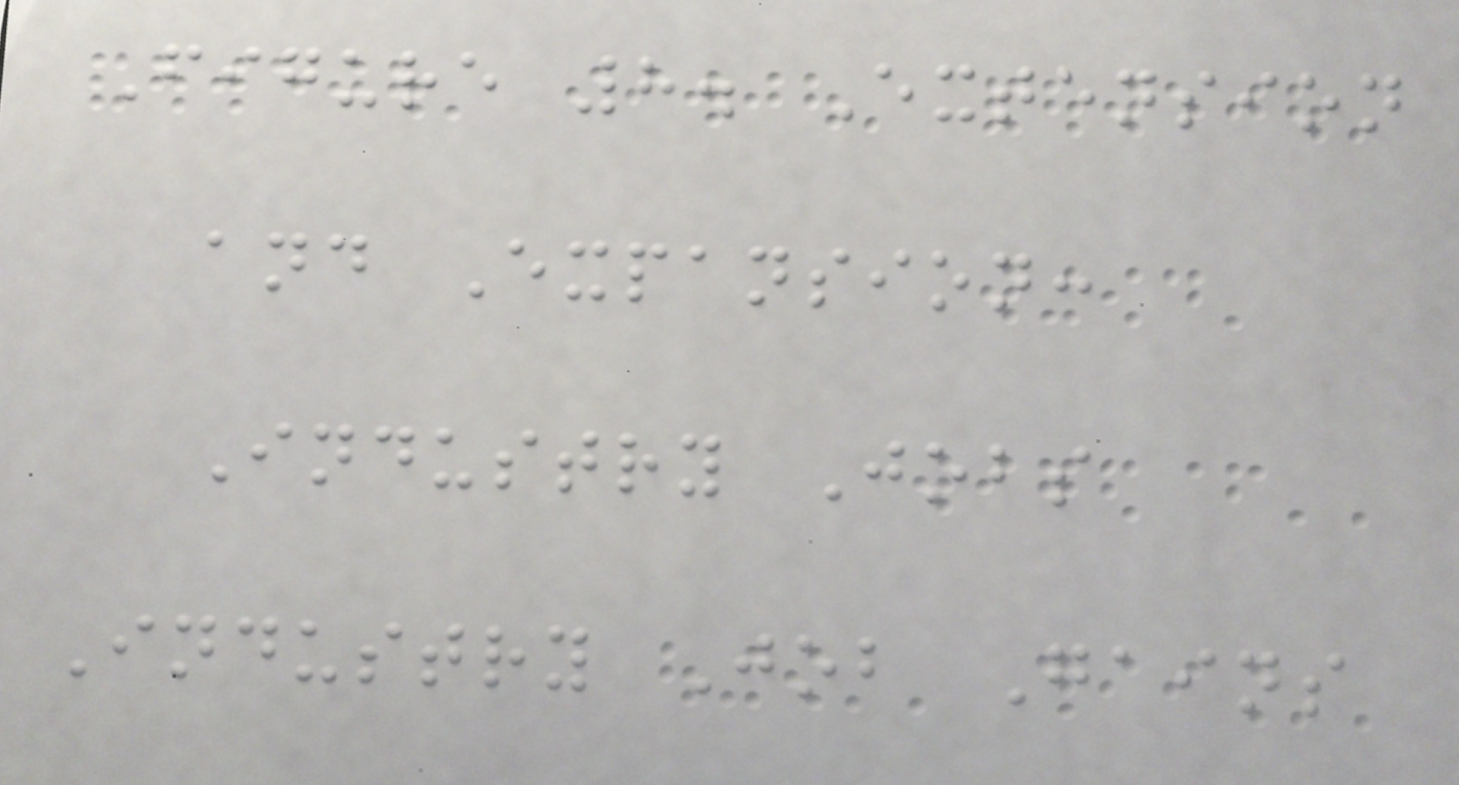Figure 8. Extension
and Expansion:
Industry Jobs
Industry Job Gains
